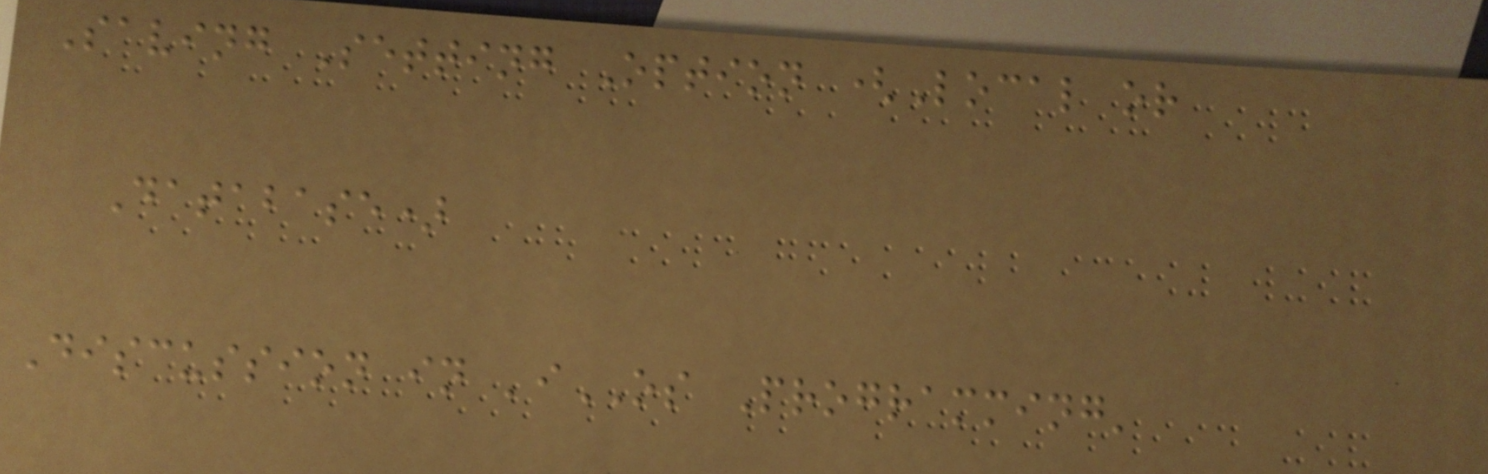Saving Setting Option (Local or
Database)
Discussion in 'iOS Programming'
